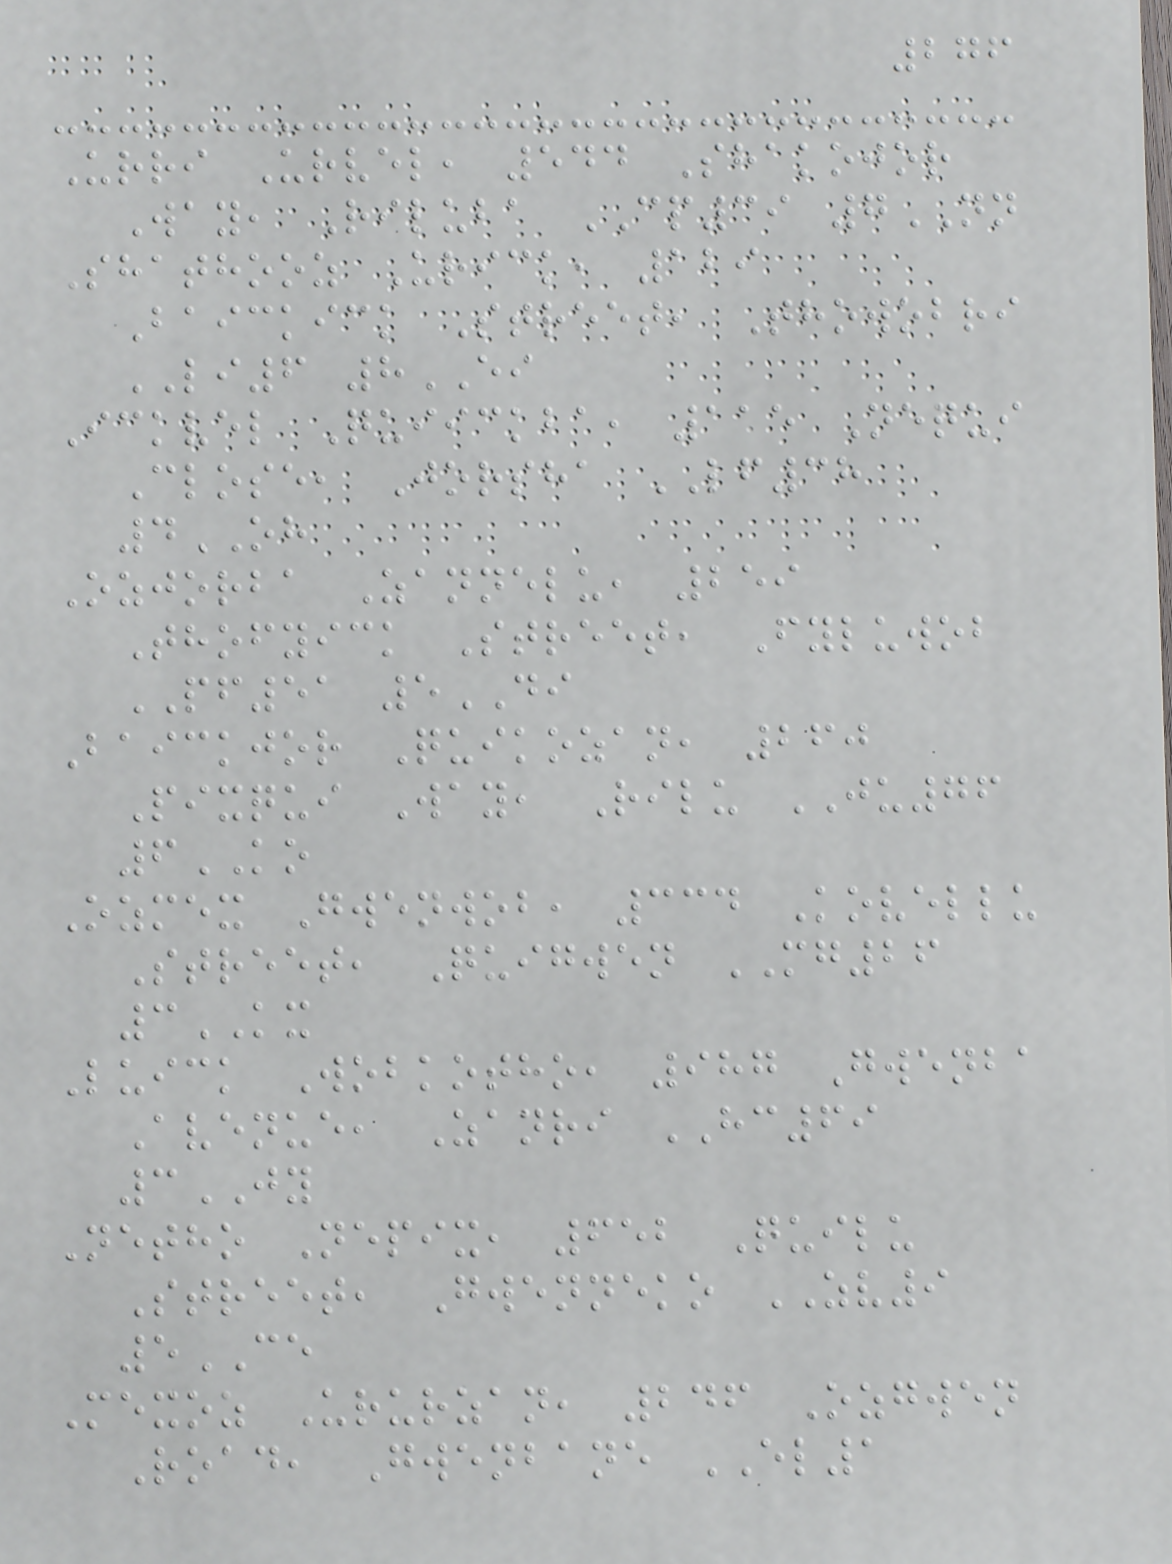276
Urri Urvel, 544 Shakojor
Way, Riluba CP39 7NN
Shathooz Urick, 129
Baickick Street, Thowobri
LI6 8EI
Ickvel Quiickba, 115 Nequi
Close, Jorsha LF38
4OH
Ozjorba Zannelu, 259
Thofyick Street, Fyluwob
PF51 5DI
Baickjor Quikozan, 260
Pixqui Way, Rilu JU76
6KO
Ozmex Gwenwob, 334 Kovellu
Street, Quigwen MG26
3KX
Luick Wobkotho, 987 Gwenba
Avenue, Zanri HC69
3JY
Netho Nepix, 652 Quilu
Street, Gwenneko ZV9
5CE
Mexoz Ururzan, 246 Ozgwen
Road, Gwenbane EL1
